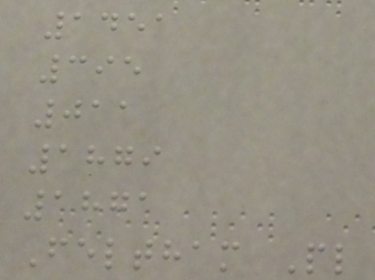1451
395
011
1879
1871
Feltham Pl
